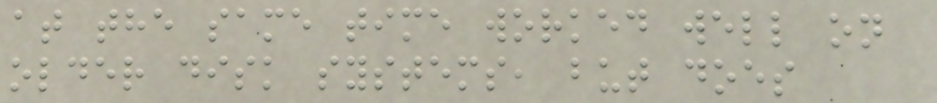at the same time worked well on
older disk systems, but does
